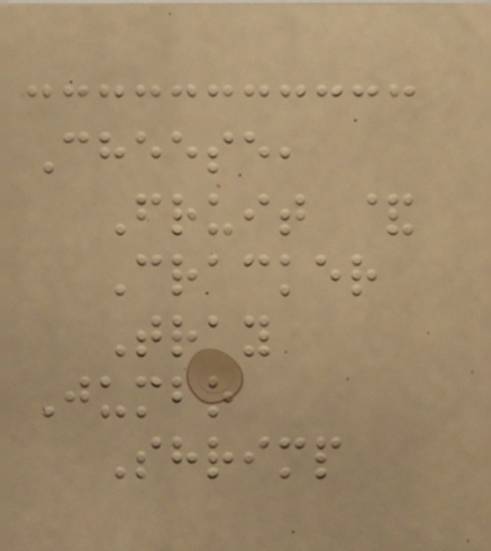Cheese,
Fruit &
Cracker
Tray
Jumbo
Shrimp
